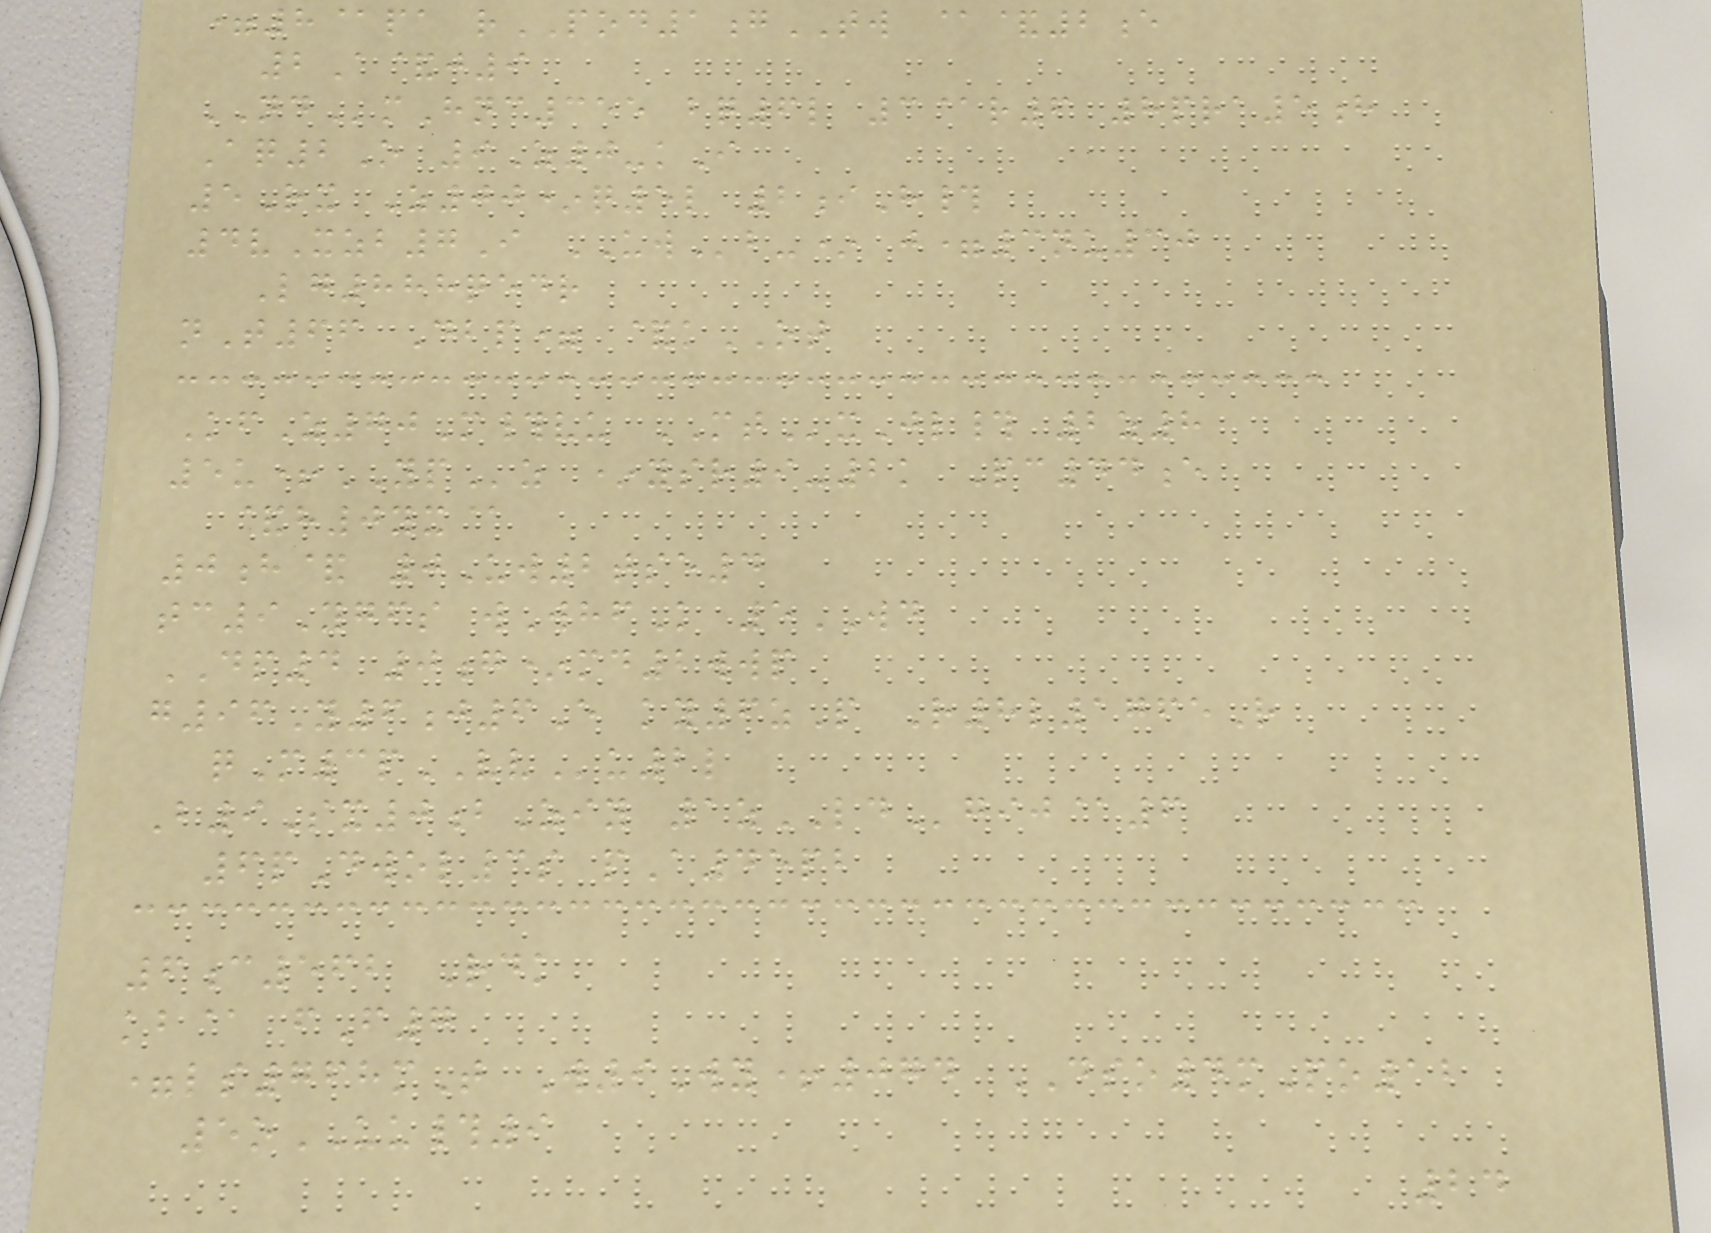=8@pa rPOD1gTW @&2e
2A&j9
NDmHnc355 bq6l 3@r6 8pra5h
Aq2O 9Z0-kI
5Rx Z00*q5l 2iH#
4vXzb7I UWb-* j=3nu30
Lg888qedr
nT66 Dbp= &kOT
KfZ70M#vu MTxJl# 2z8
5u+YPz *ysr9-2k Pc44e
&h0yx@
0h& 0Uw2tse4
tc9Ygfs wWhfK 5WD
DP4 0g*md2wwp
g96Y6j6E ky6zP R8l1765R
qM3pVVu2l
B9Sx0bZiy 1zLDgij@6
6pDwol3s pA45pb
6c562 Rdk
kb@ fF7
=ls768mT W9Wy+074 DSO4mPo12
5oUU#9
24
